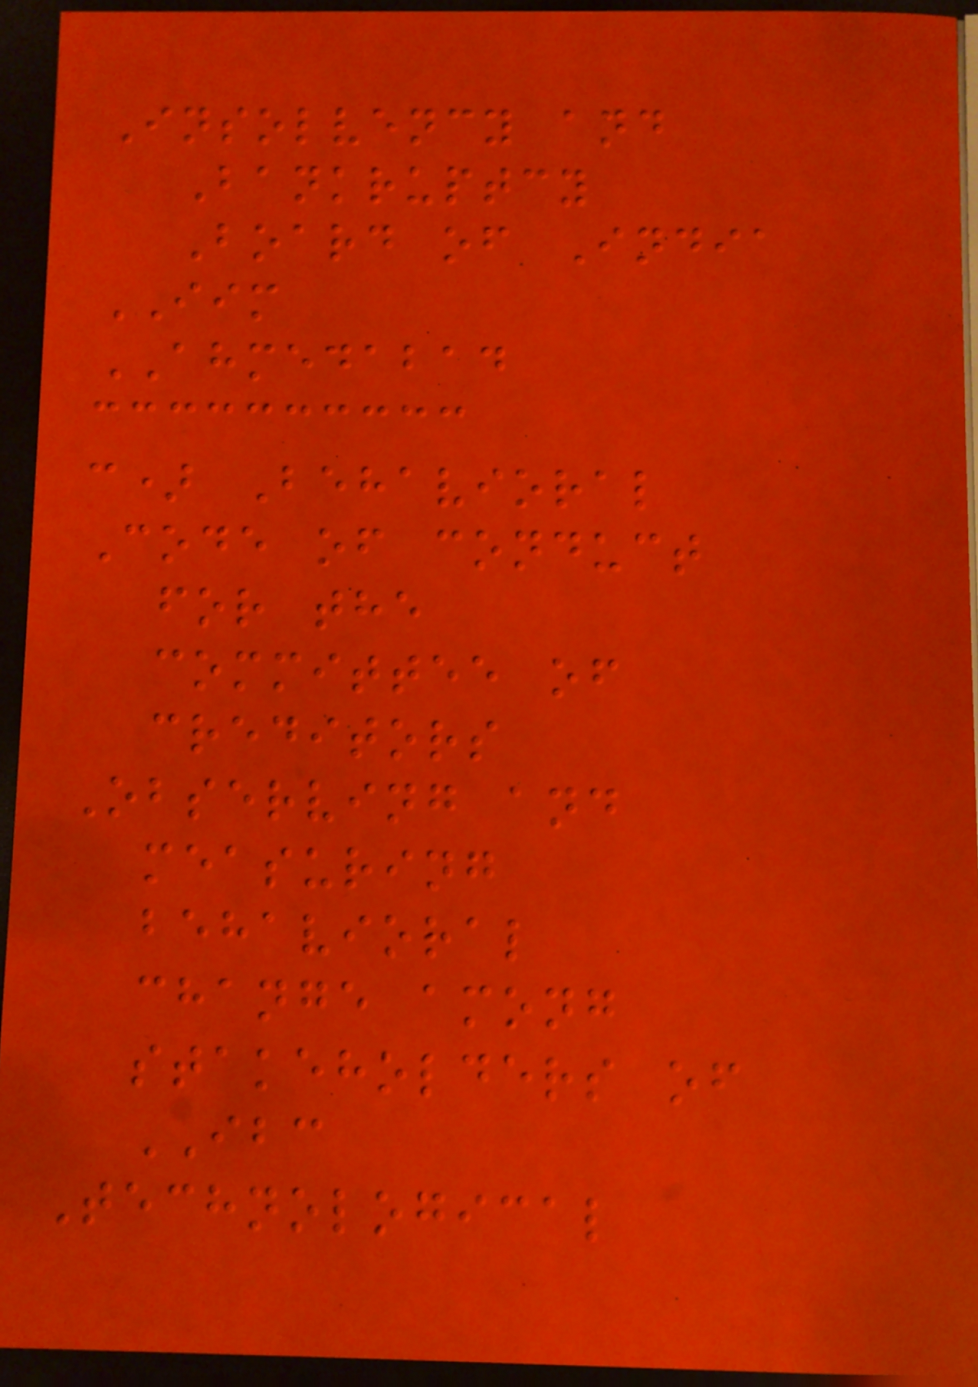Insolvency and
Bankruptcy
Board of India
IIM
AHMEDABAD
c) Behavioral
Code of conduct
for the
committee of
creditors
Observing and
measuring
behavioral
change among
stakeholders of
IBC
Technological
